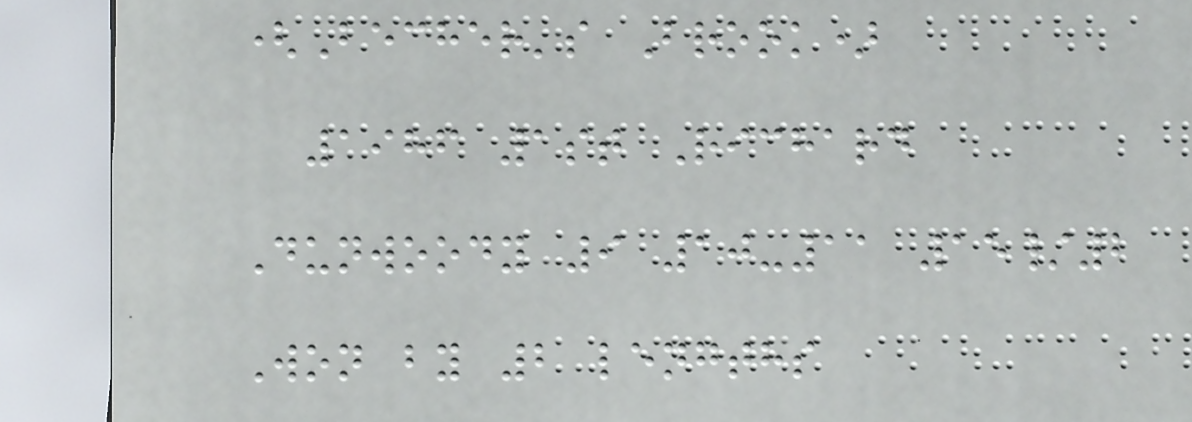(Becher's Brook)
1986 1st Richard
Dunwoody 9 10-11 15/2
Won by 2 lengths
